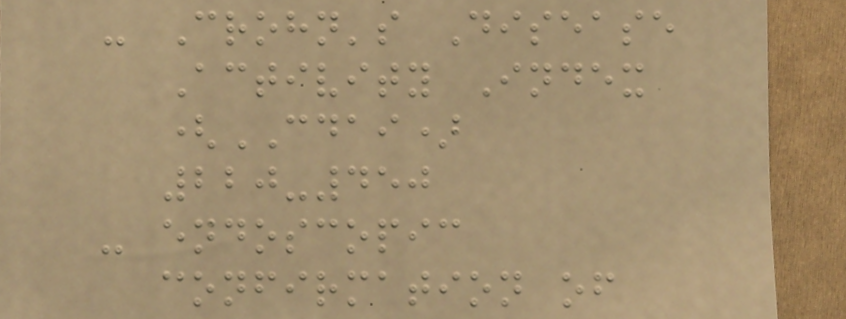- Crohn's Disease
Activity Index
(CDAI)
220-450
- endoscopic
confirmation of
